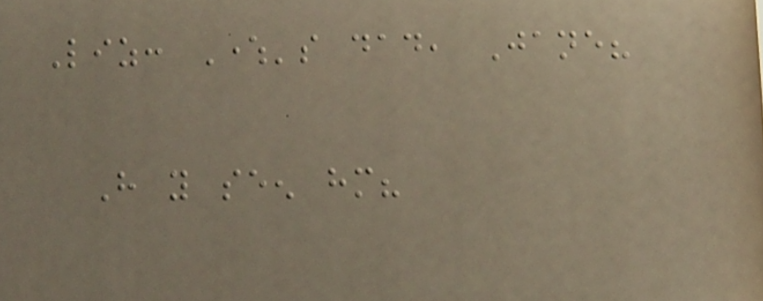Liz: Where's dad, Jane?
Have you seen him?
